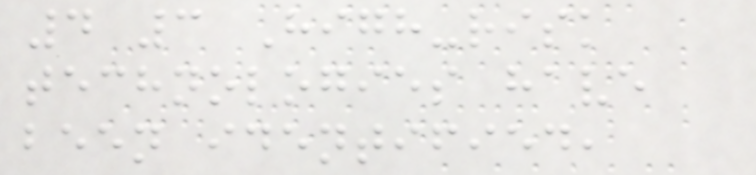4 3 High-risk
technologies have
been identified,
